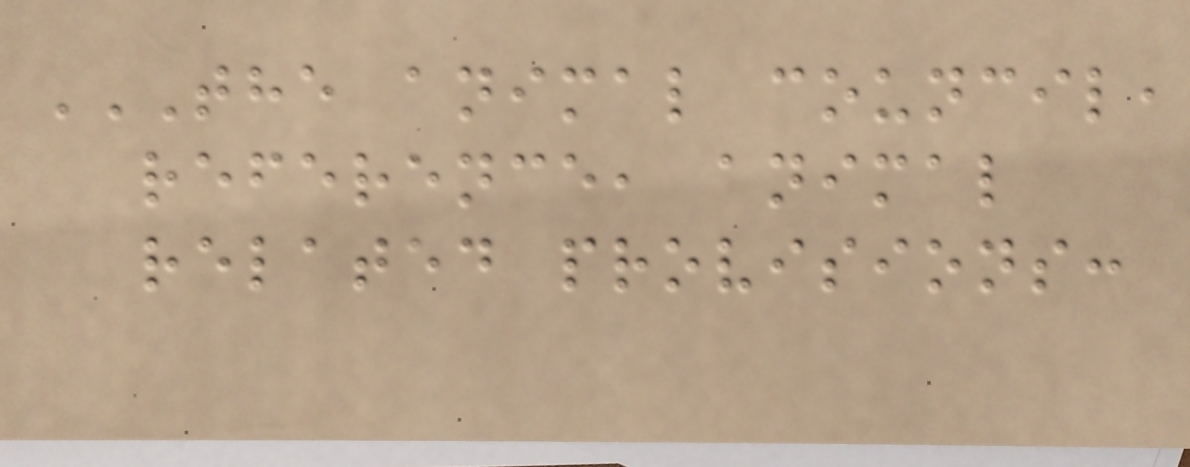THE ANIMAL COUNCIL,
REFERENCE, ANIMAL
RELATED PROVISIONS:
